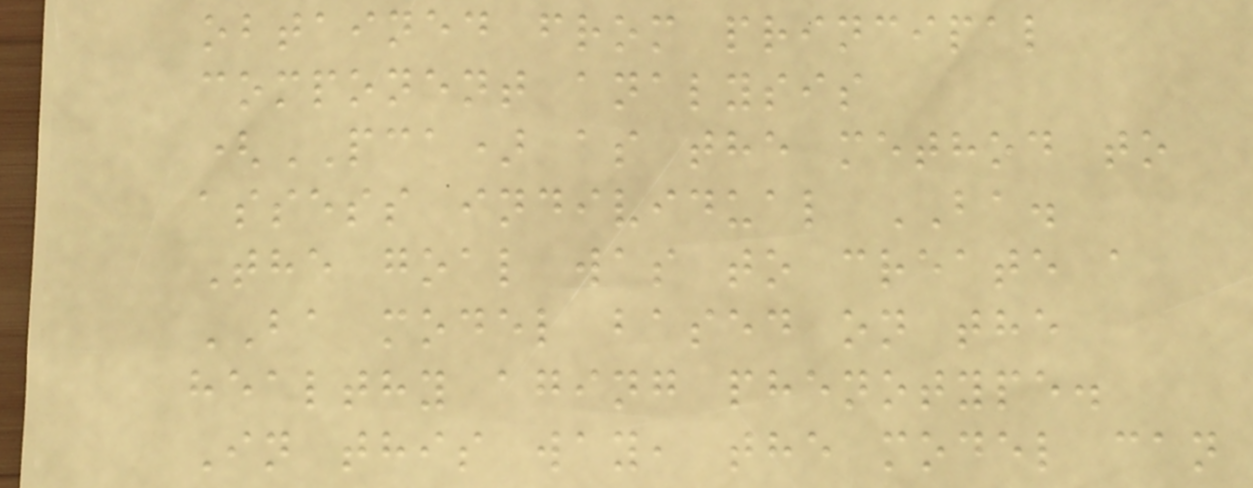obtained from principal
component analysis
(PCA) as the method to
assess individual BA.
The goal was to create a
BA model based on the
healthy aging phenotype.
In this way, the model can
